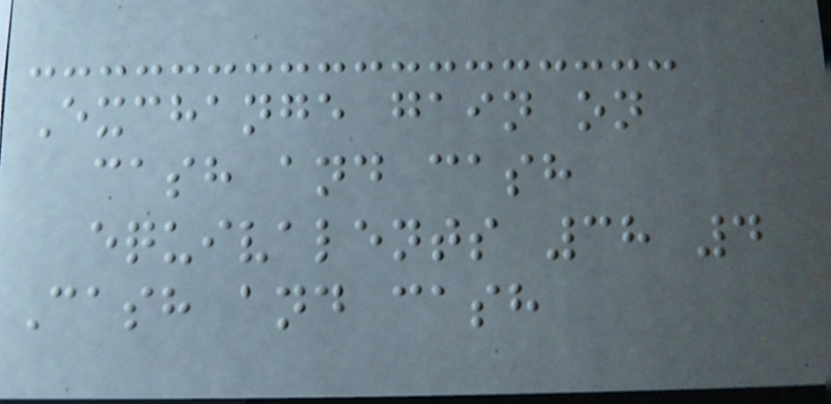Exchange gain on
cash and cash
equivalents 38 4
Cash and cash
